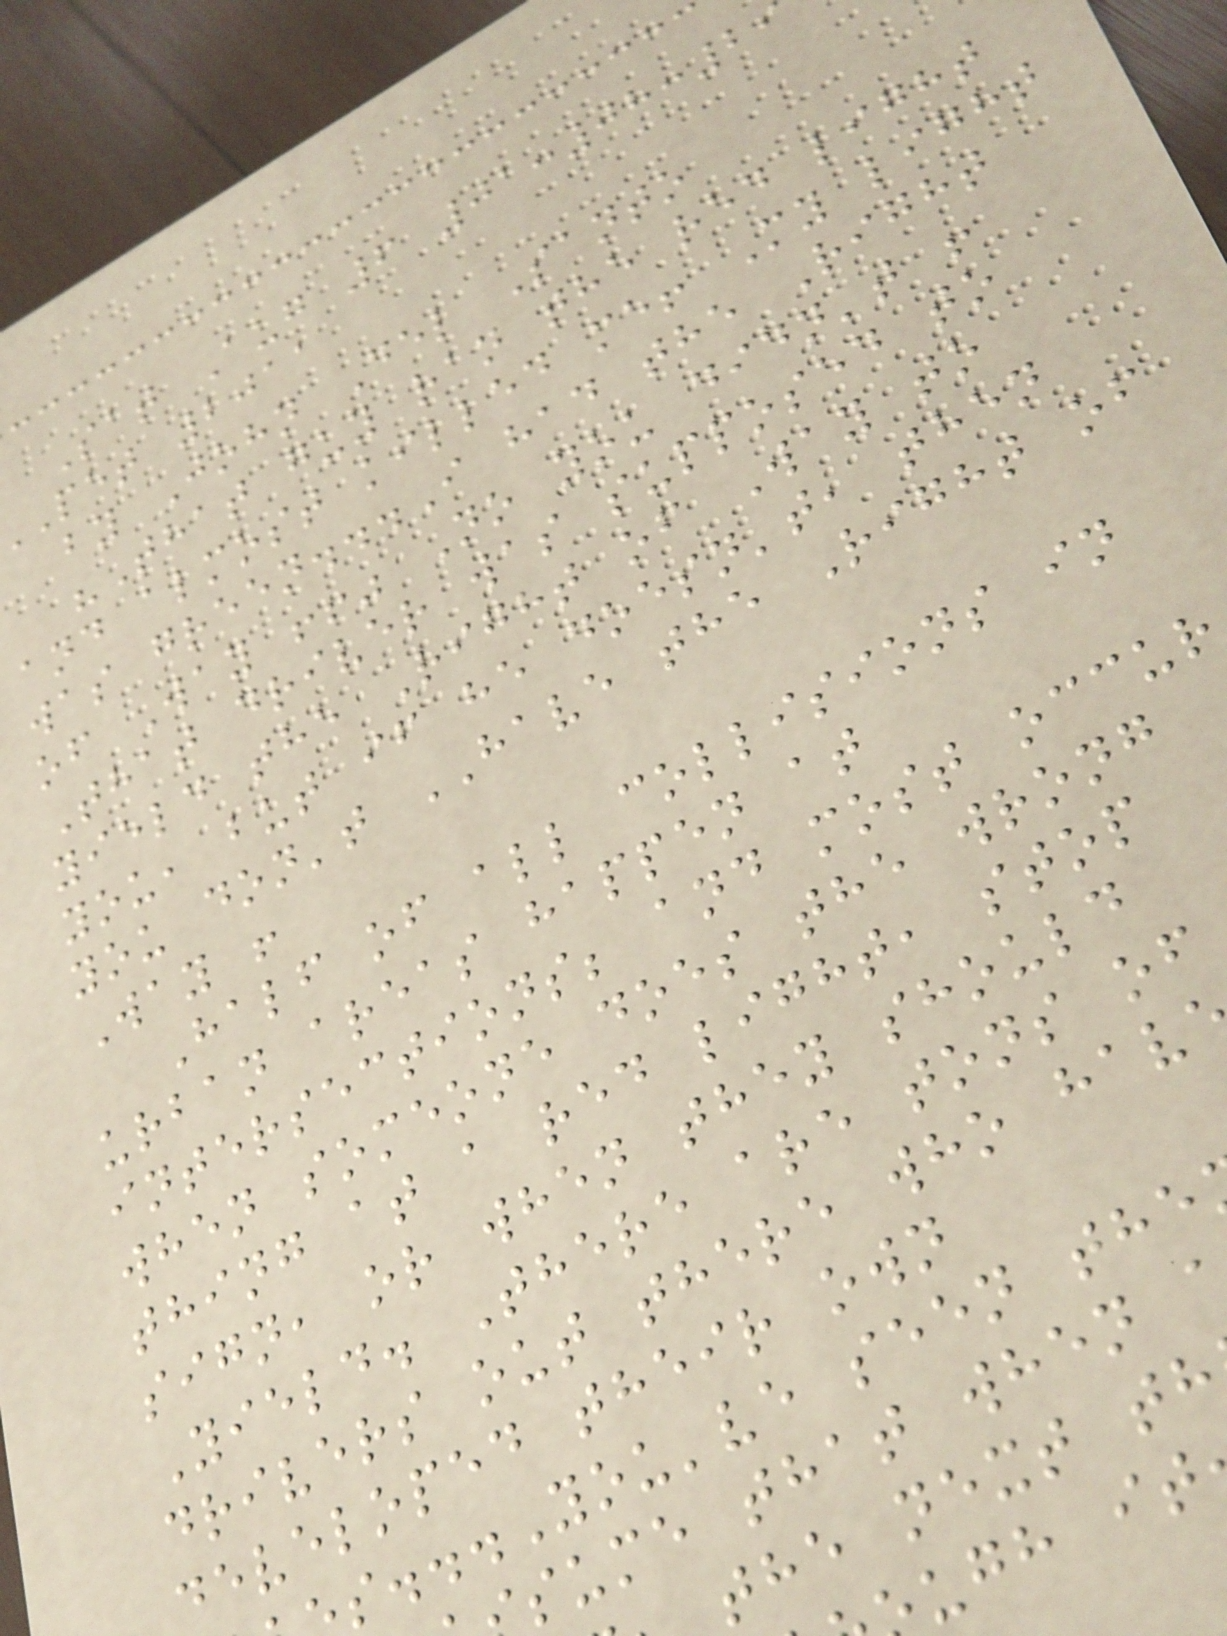Sat Aug 6 01:08:2
pet 2011
by John Del Santo
"That guy ran the red light
and almost killed me! My light
was green...I had the Right
of Way !!" No you didn't !
That driver was supposed to
yield the Right of Way to
you, but if he doesn't, then
you don't HAVE the Right of
Way !
Half of all collisions in
urban areas happen at
intersections; and most occur
when someone does the wrong
thing at a red light, stop
sign, or when they should
Yield. There are tons of
drivers out there who hav
developed their own
s...You've seen the
sume that when
the next th
